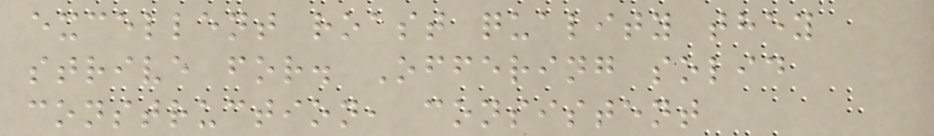excellent roast quality they
strive for. Offering solid
construction, consistent
